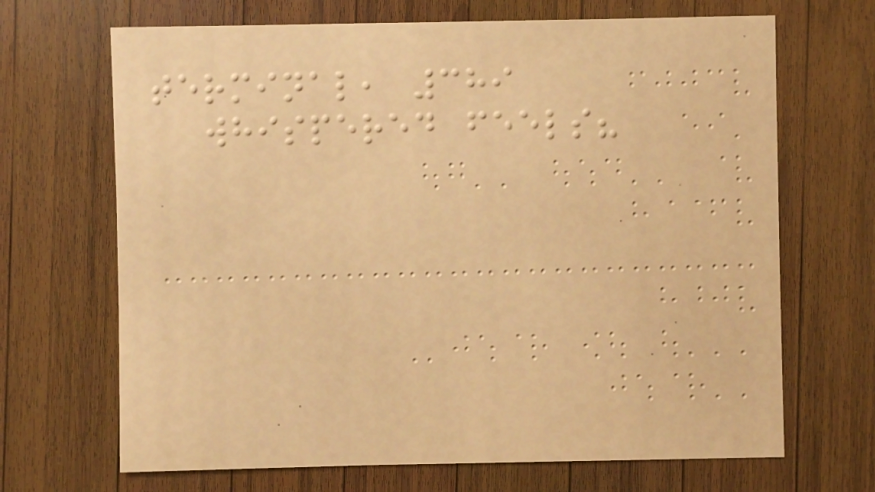terminal, 389
whispered feels?
